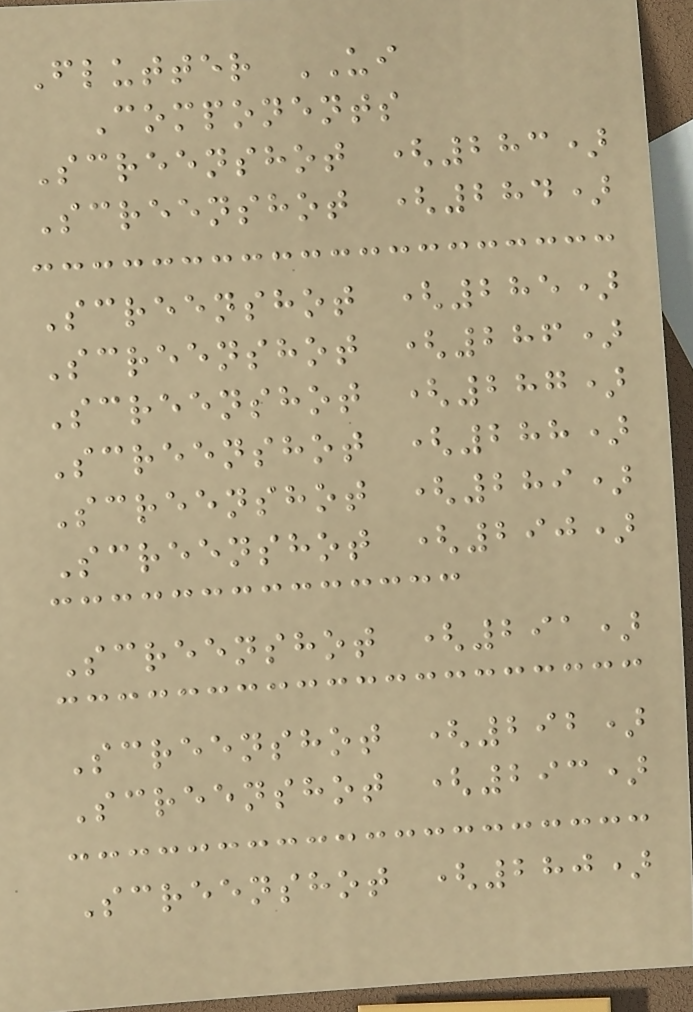Flutter UI
Components
Screenshot (283)
Screenshot (284)
Screenshot (285)
Screenshot (286)
Screenshot (287)
Screenshot (288)
Screenshot (289)
Screenshot (290)
Screenshot (291)
Screenshot (292)
Screenshot (293)
Screenshot (280)
